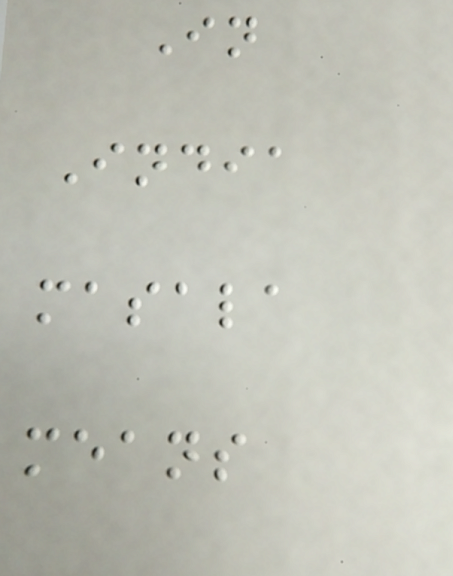In
India
masala
means
